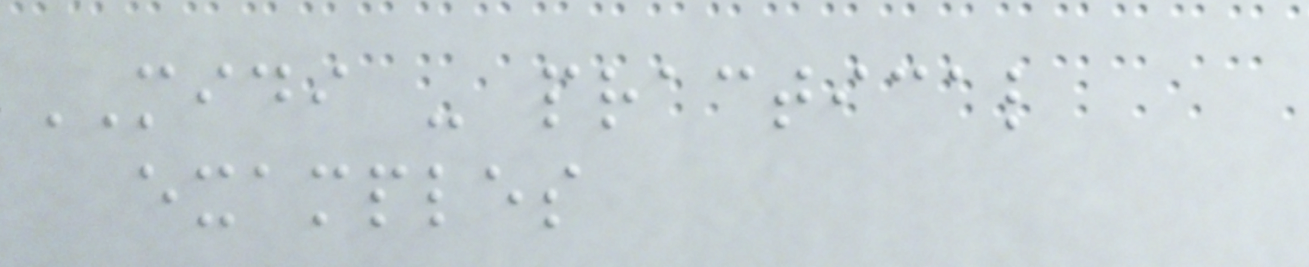MIDI - practical
examples
